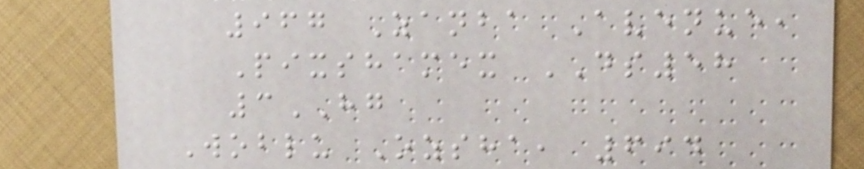967 Zanba Avenue,
Pixshamex DS58
3HG
Woblu Ozsha, 694
